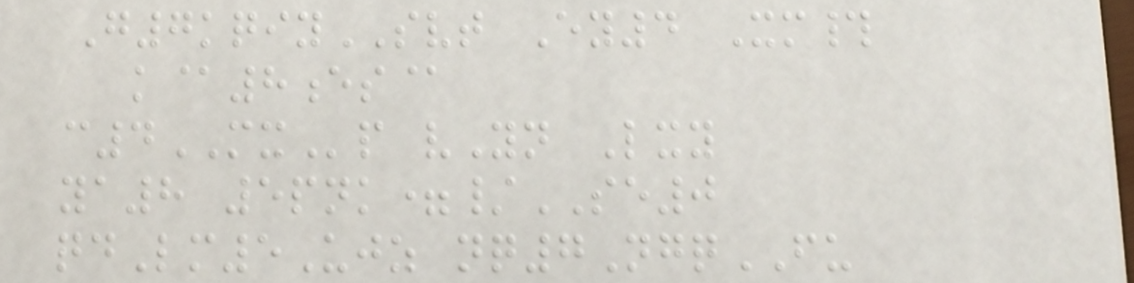G7kqiySVT Ey4 Xm#
k@8es@
c4MXp vYn Lxy
ya8 5pnk=/SE0
qdLm5Ujz nq7NgqFU
